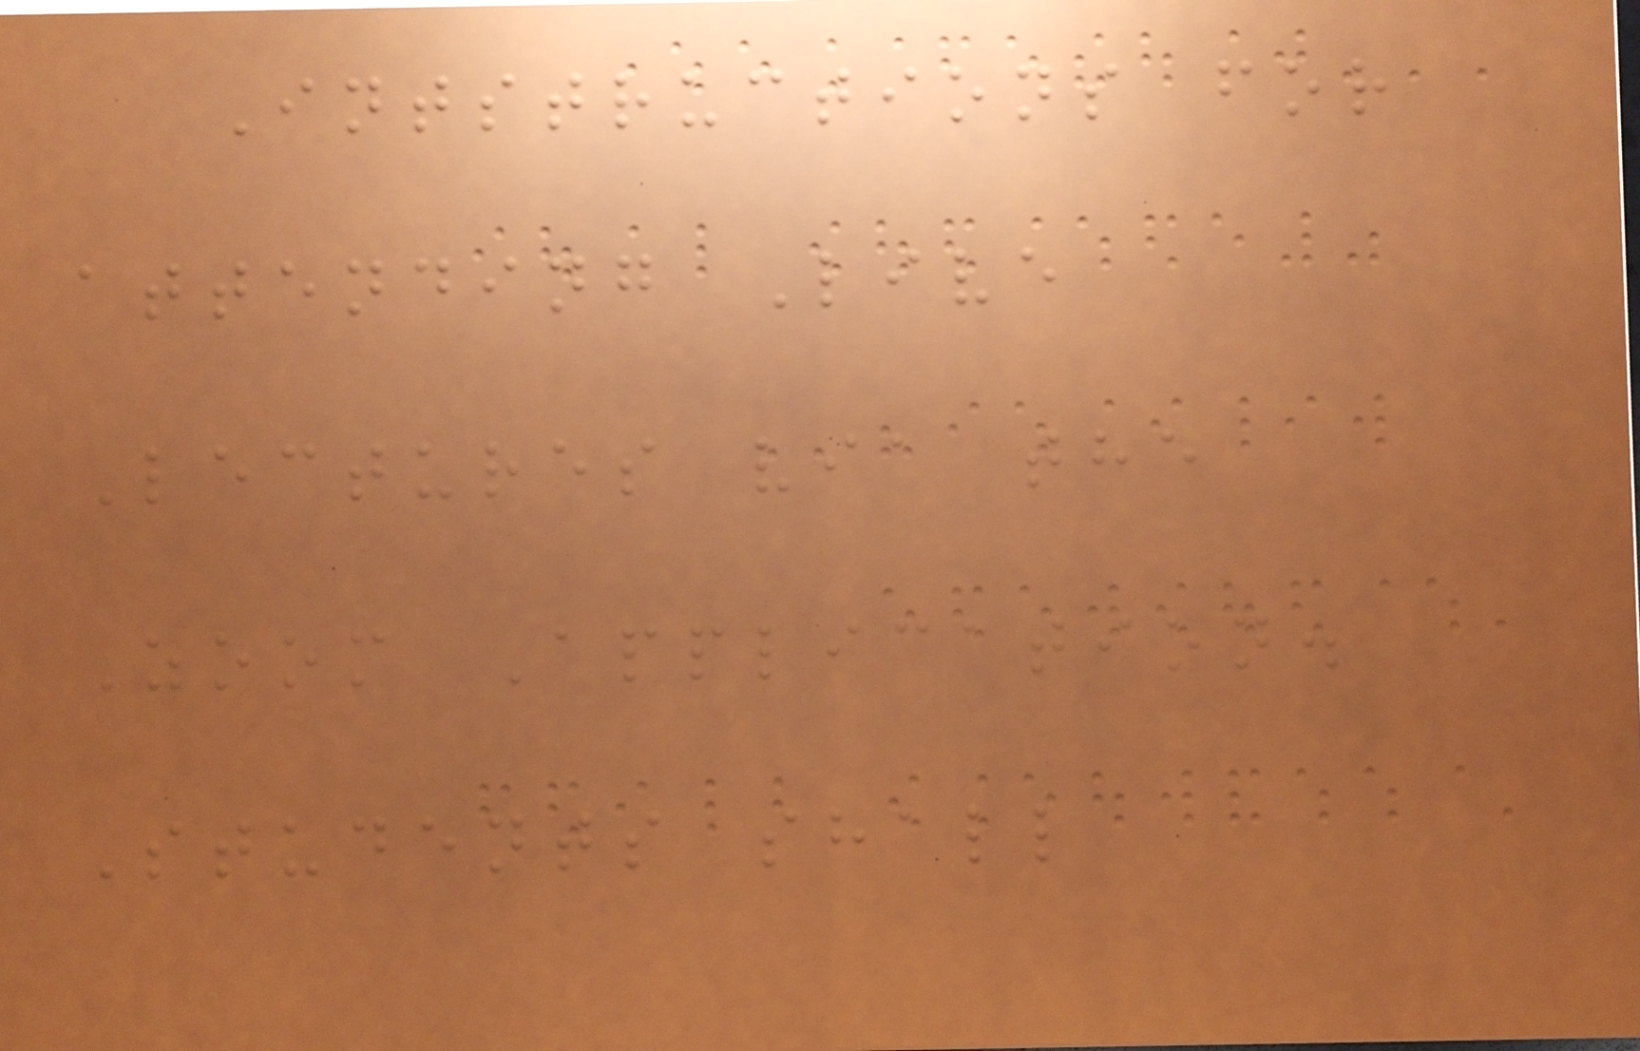Intstructions for
attending Live
Lectures via the
Zoom Application.
Students shall
